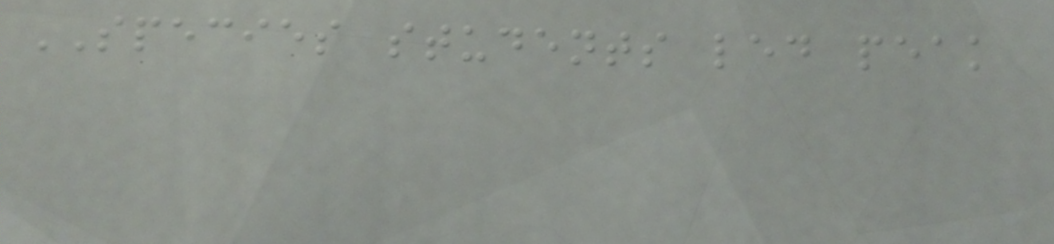SPECIES students led peak
